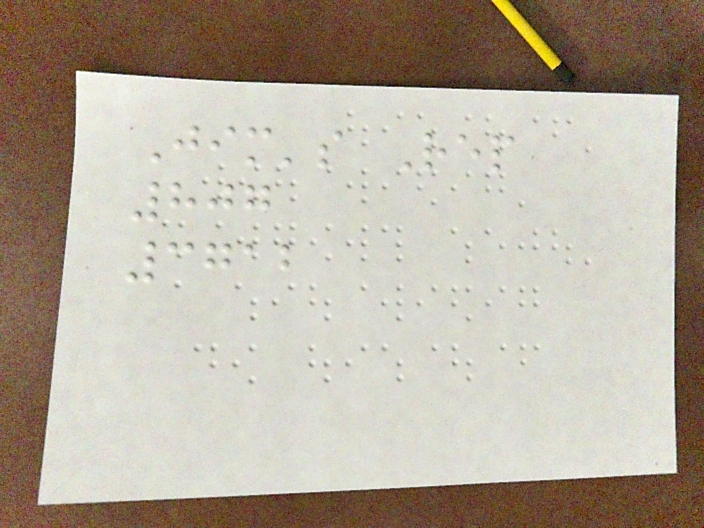Jim's Rep
807
3712
